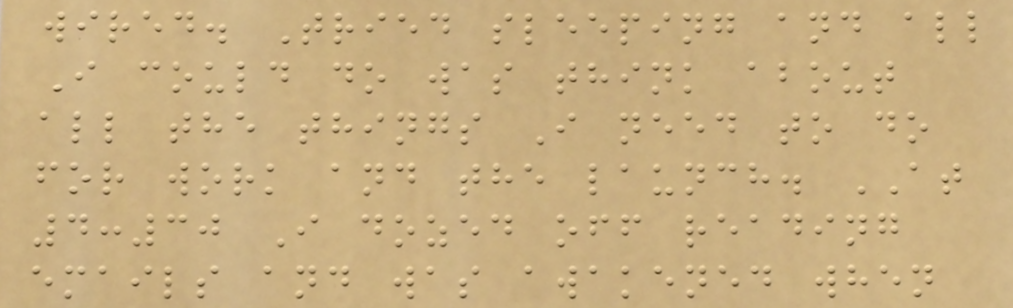wired. Tried sleeping and all
I could do was think about
all the things I need to do
for work and the launch. AT
4:30 I dozed off reading
emails and was awakened when
